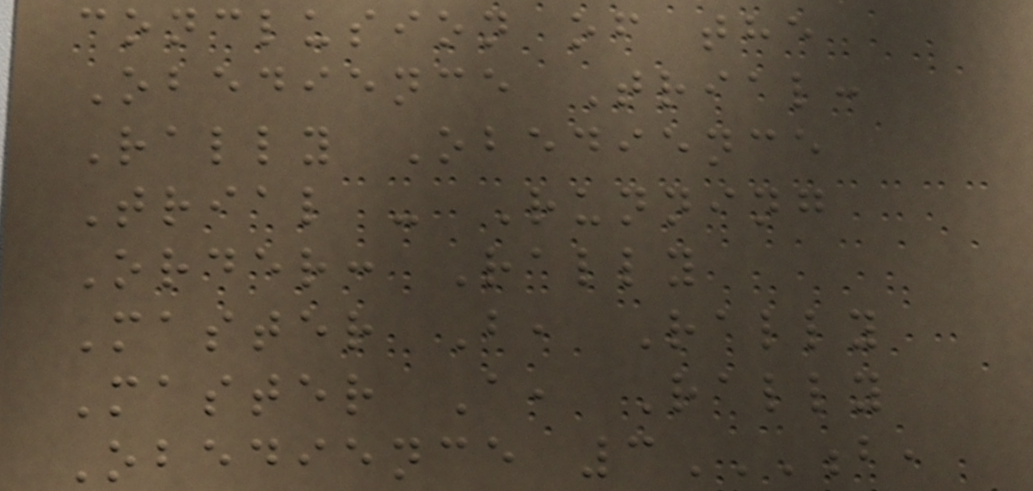conclusion of the
Obedience Trial:
Rally Obedience
Trial - Running
Order: Rally
Master B, Rally
Master A, Rally
Obedience 3B,
